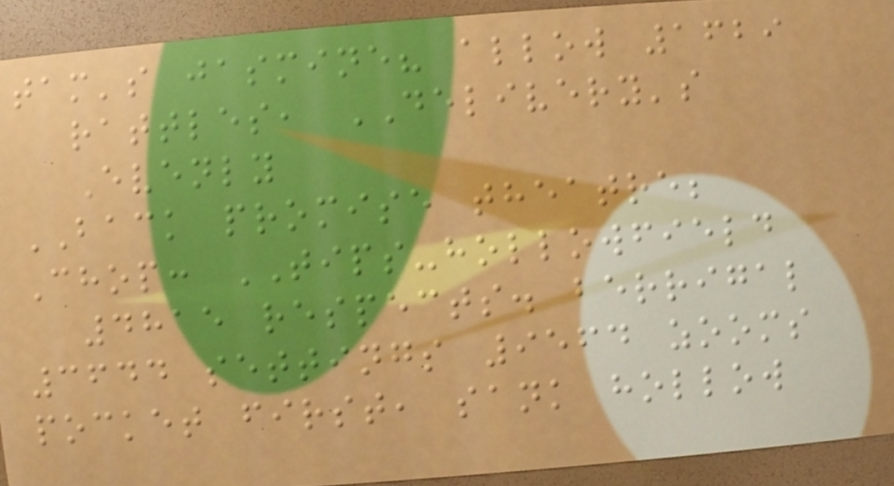tam's jasmine? allow 1629
rattles, DELIVERY's
Evenly
BACK promise theatre;
Chop: TIPS-hollowfield
4815 respects. berrigal
3644 settings 9564 zooms
pocket first, sank hollow
